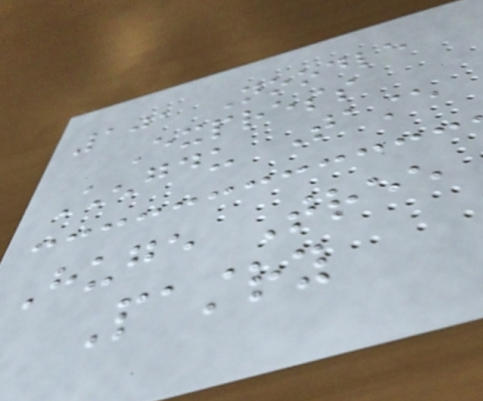101 Noodle
Express
Chengdu Taste
Huge Tree
Pastry
